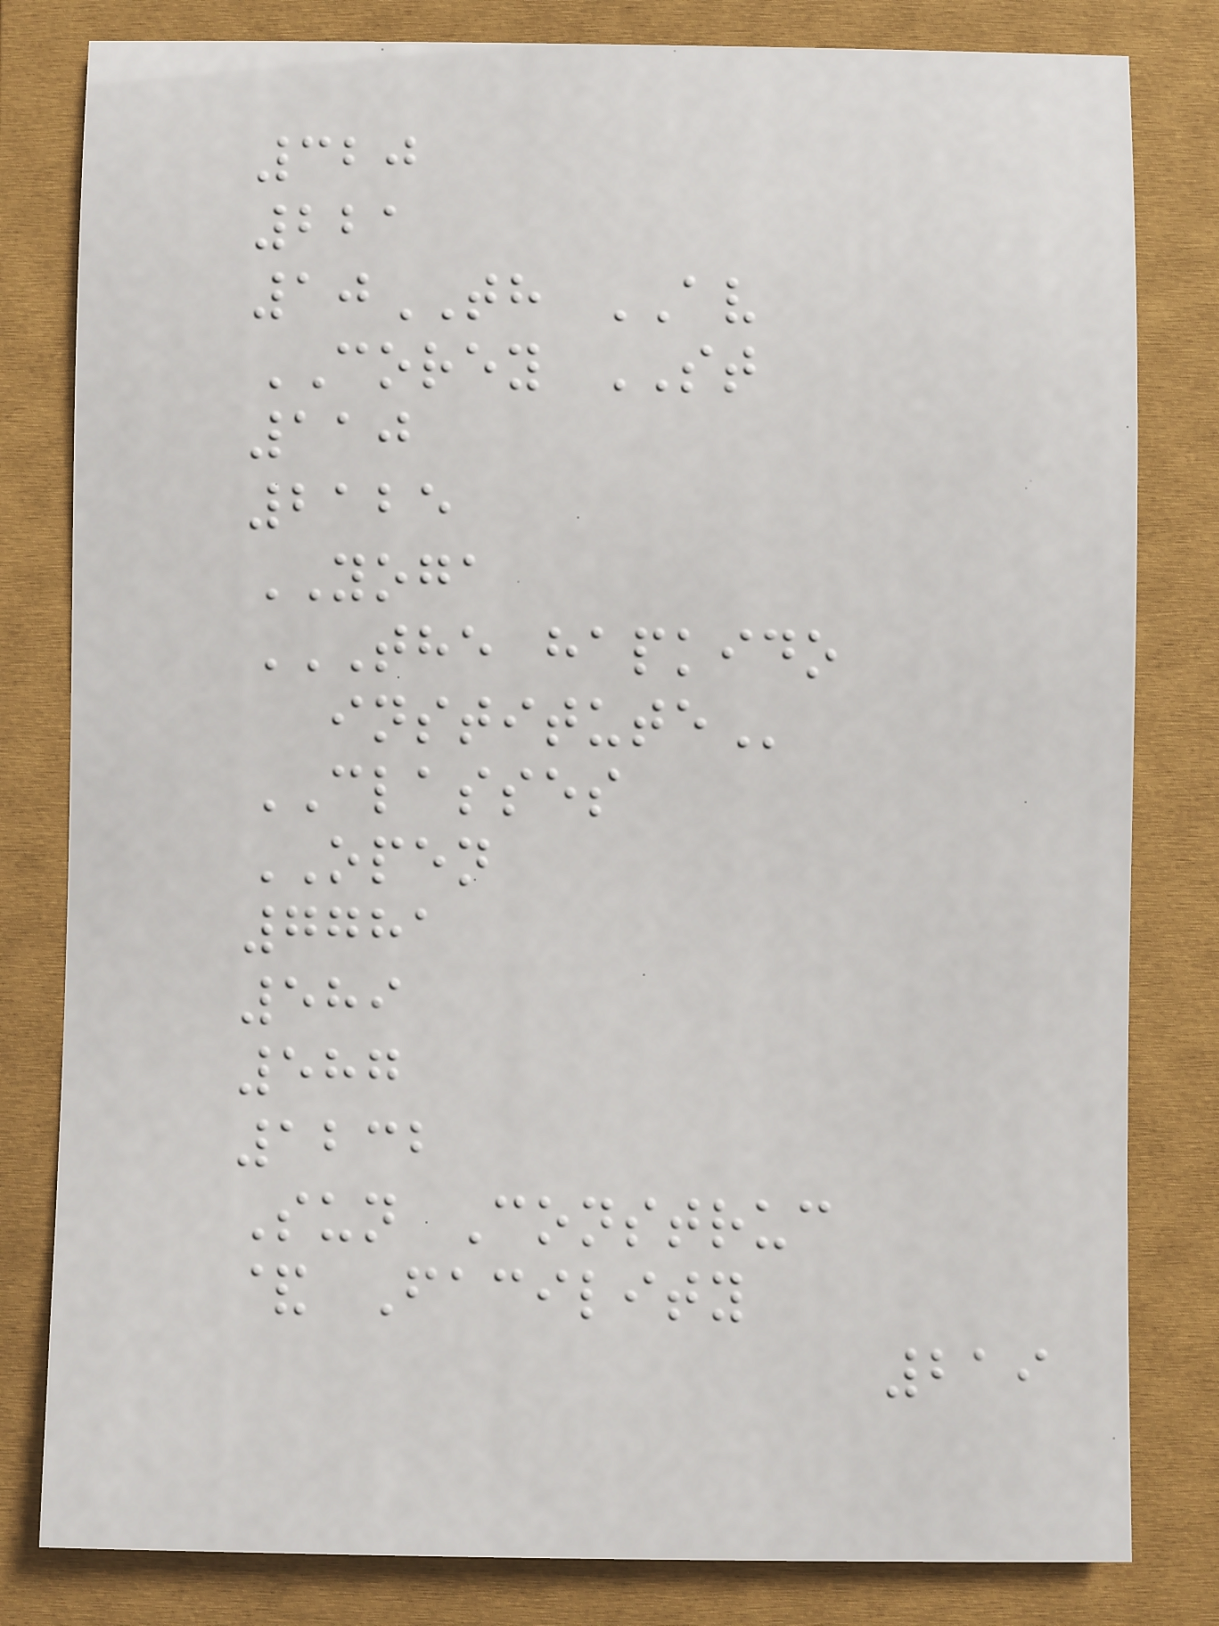320
221
10TH AV
COREY ST
110
2125
YOGA
THE HAPKIDO
INSTITUTE
CLASSES
OPEN
7781
589
587
1232
Sun Construc
& Facility
219
